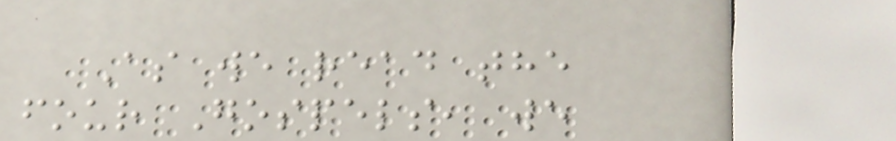As we read the
four Gospels, we
